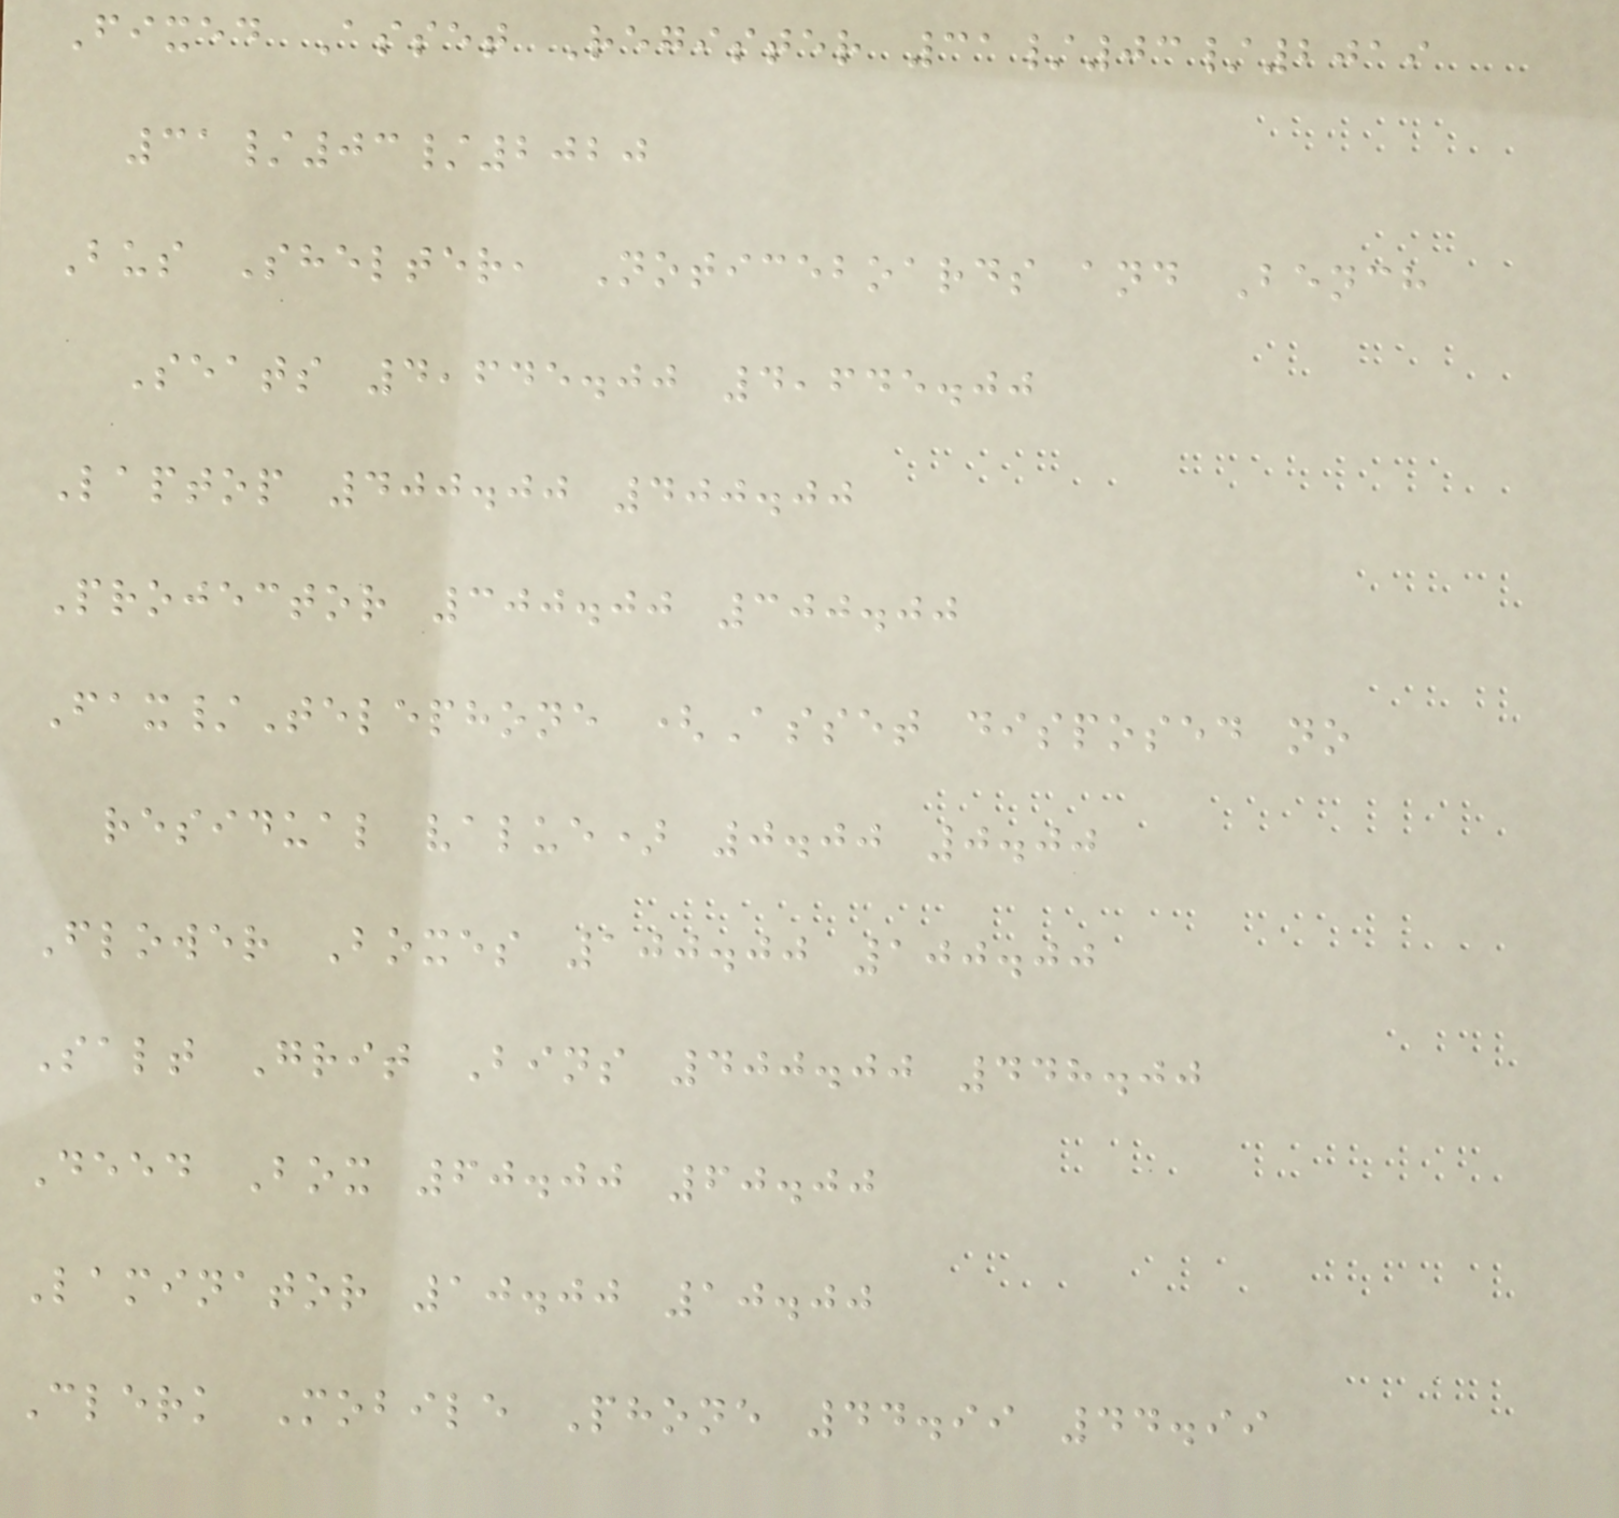Fixed Asset Register 31/03/2019
31/03/2020
Bus Shelter, Noticeboards and Bench
Seats 4,645.00 4,645.00
Laptop 400.00 400.00
Projector 300.00 300.00
Fax/Telephone (Asset disposed no
residual value) 0.00 0.00
Flower Boxes 100.00 100.00
Salt Grit Bins 400.00 448.00
Deed Box 60.00 60.00
Laminator 10.00 10.00
Clerk Mobile Phone 44.99 44.99
